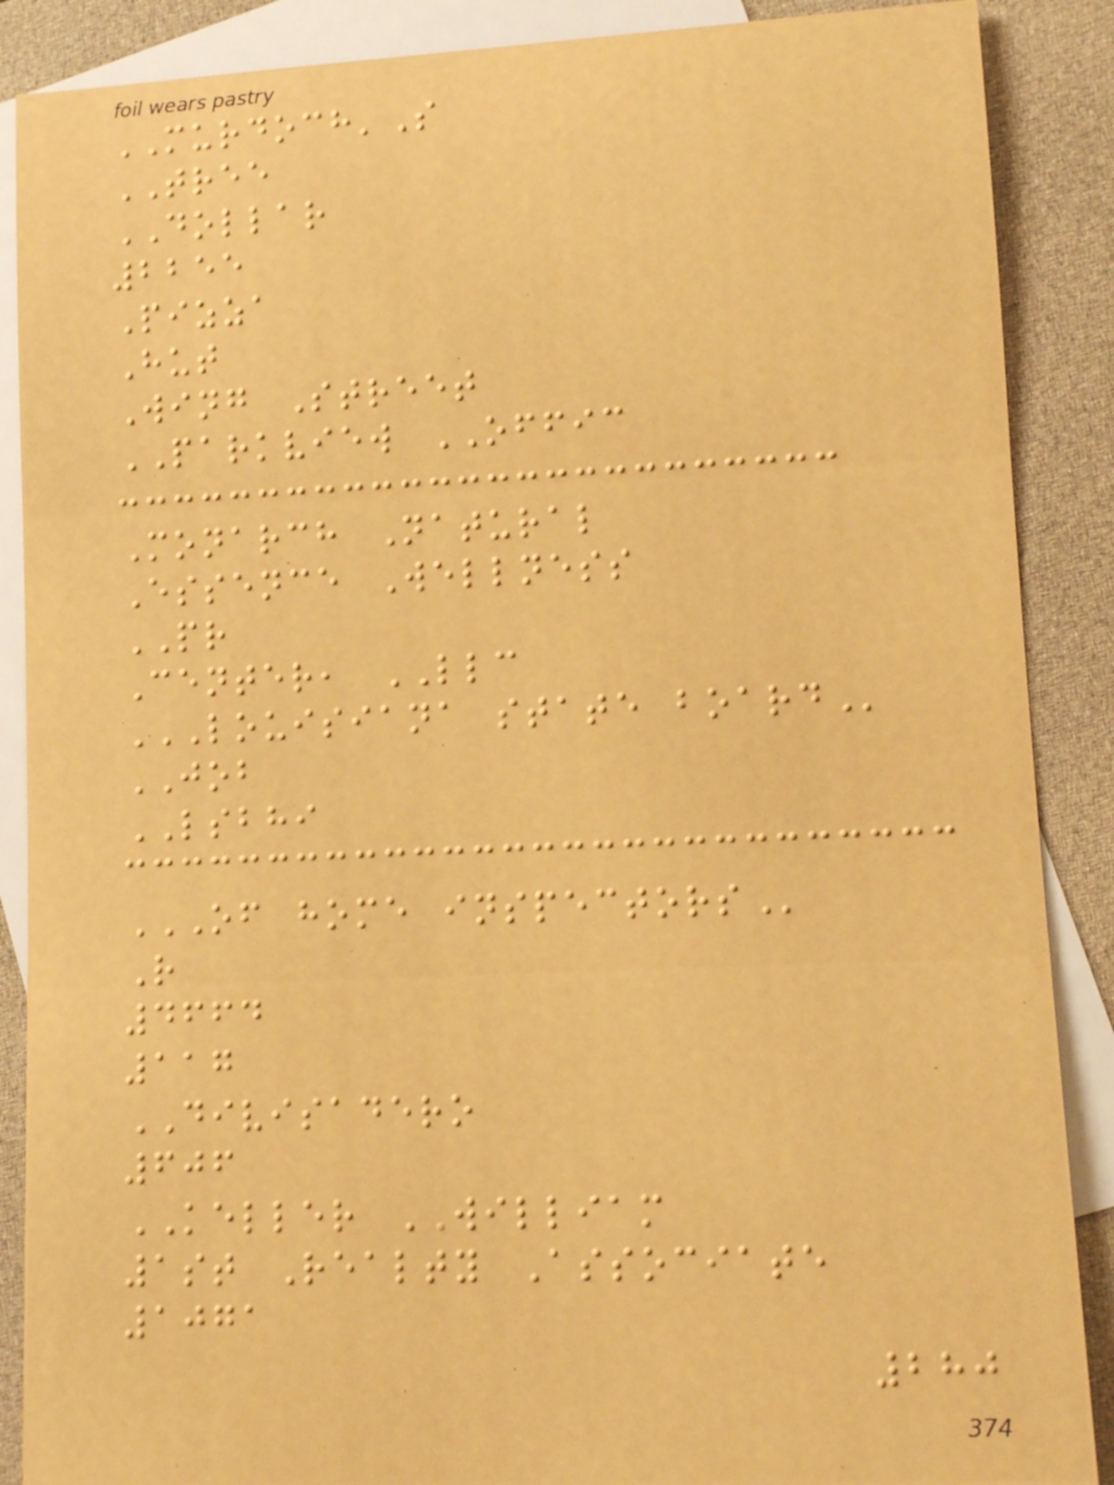MURDOCH'S
TREE
DOLLAR
2255
Pizza
Hut
Wing Street
PARKVIEW OFFIC
Monarch Natural
Essence Wellness
PR
Center, LLC
LOUISIANA STATE BOARD
JOB
LSBHI
OF HOME INSPECTORS
R
4664
117
DIVISADERO
606
KELLER WILLIAM
1st Realty Associate
1071
280
